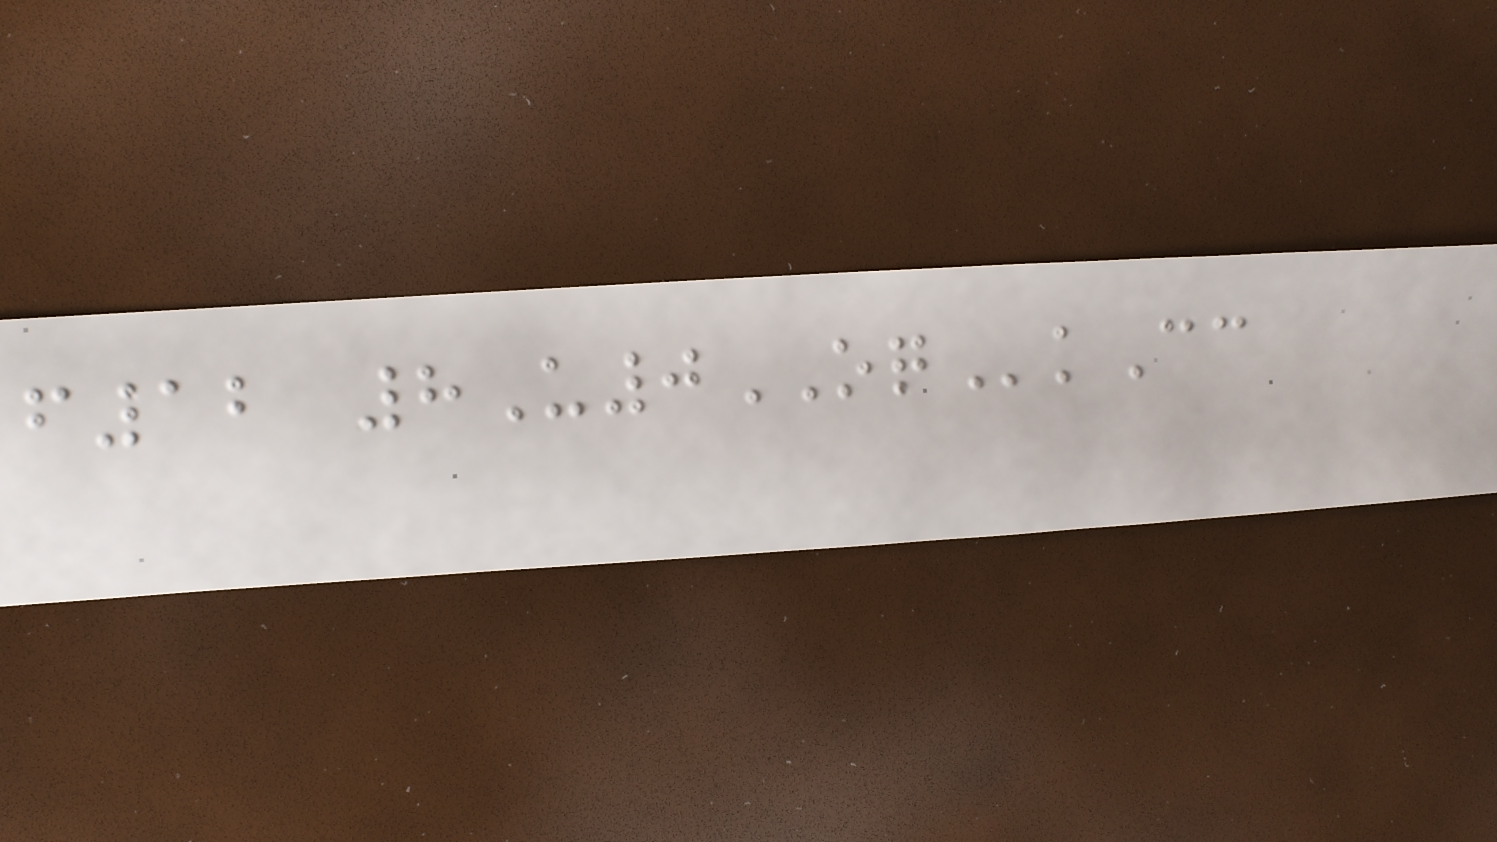f12 8U0OQkCc
